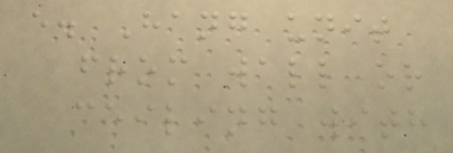e. Hang unit
from wall or
ceiling with
